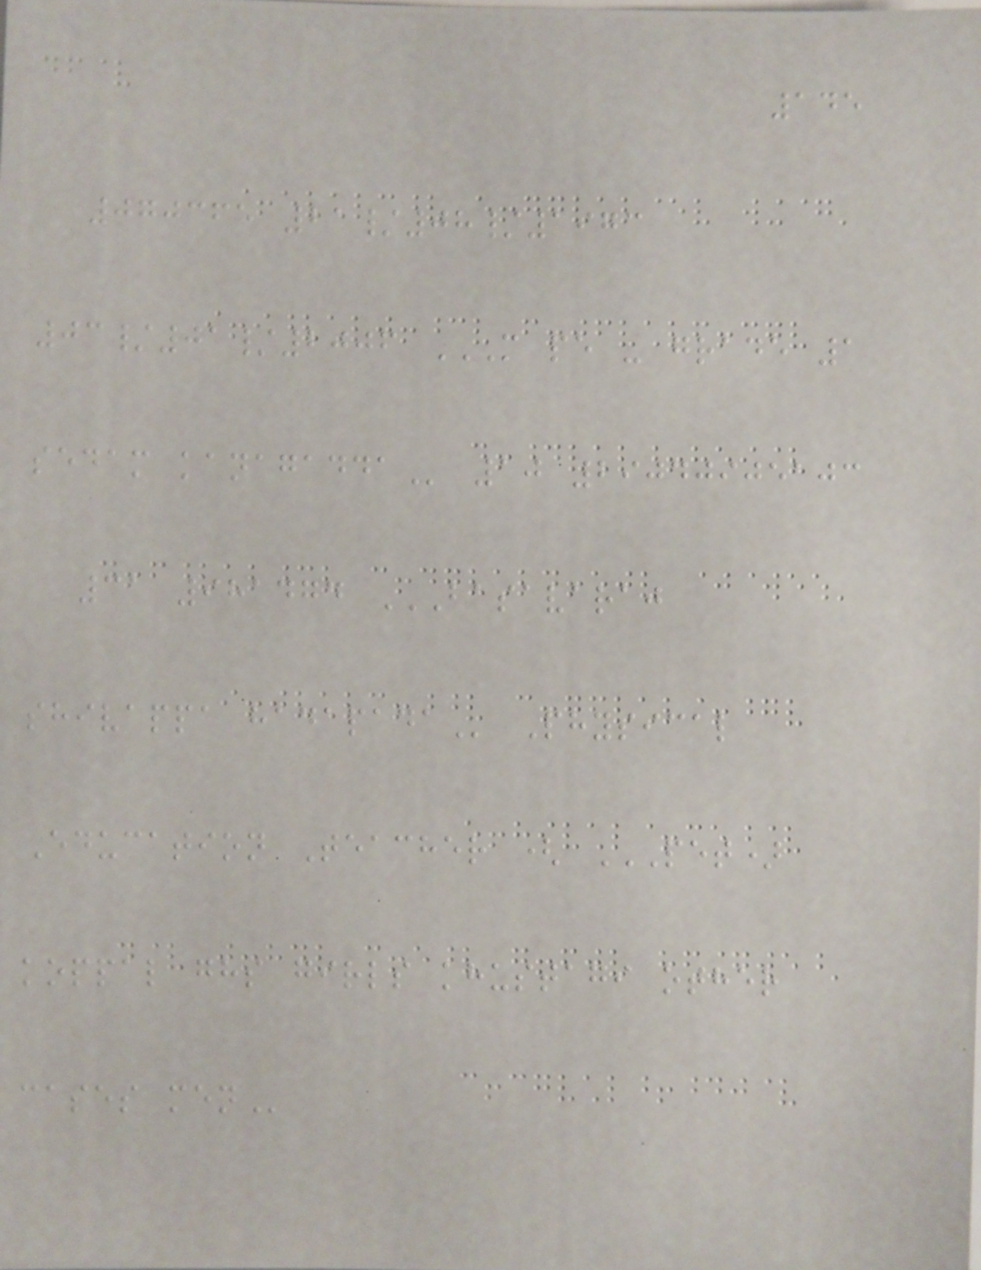145
070365 21/08/1973
03/01/2006 M PE - GRADE 1
SEDAM KANAGADDA 10 29040905103
31 981474 BASAVARAJ
SHIVAPPA HADAPADA Physical
Education Teacher ( PET)
KOPPAL GHS GIRLS KHUSTAGI OTHER
CASES MEN
